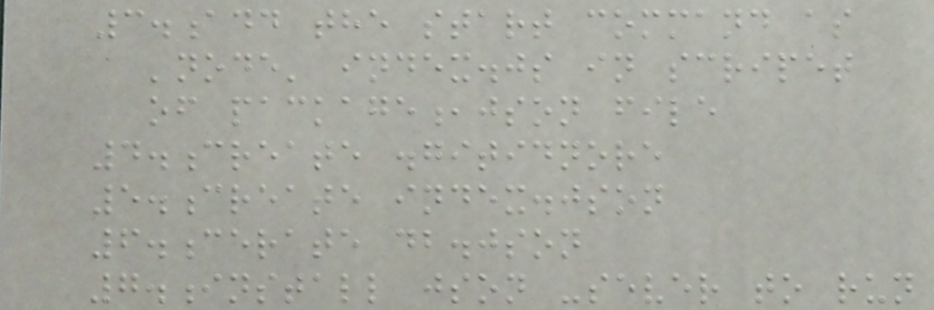3.add the start command as
'node' index.js in scripet
of package,json file
4.create .gitidnore
5.create index.json
6.cerate db.json
7.install json -sever to run
